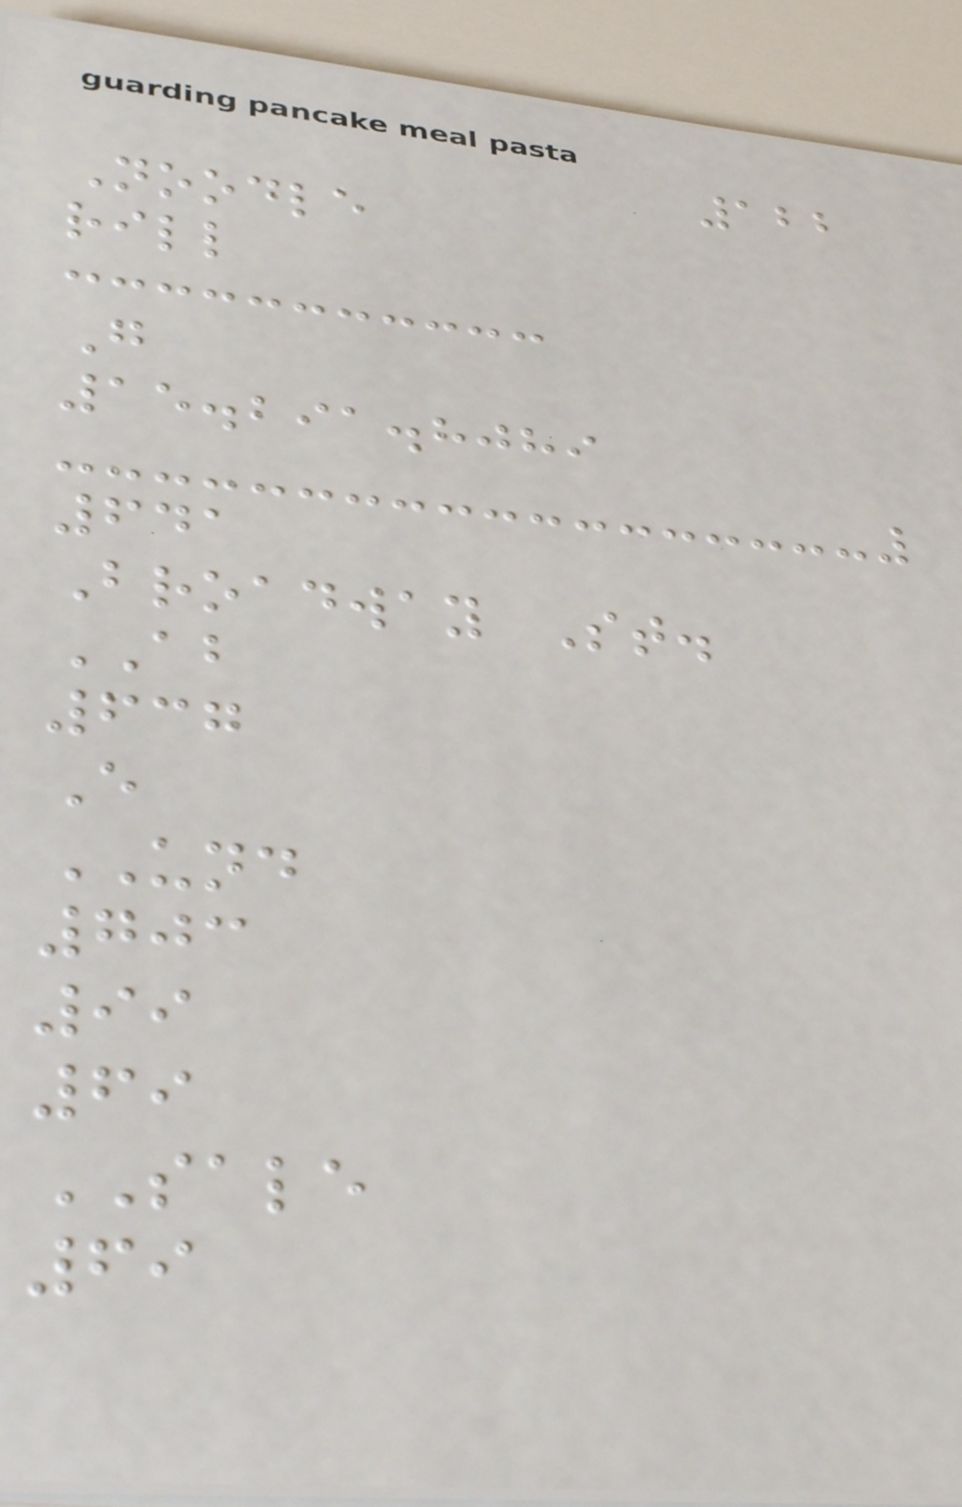122
Noodle
rill
G
15.291.8089
641
Broadway St.
AB
637
E
UND
703
99
69
SALE
69
